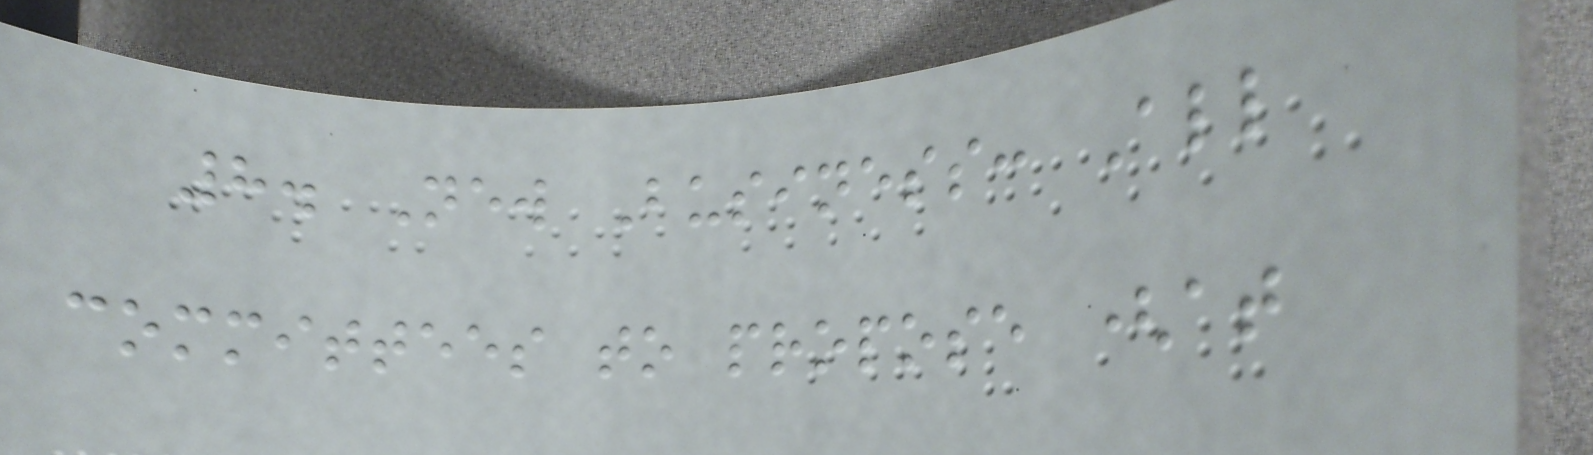8. New Business: All
committees to propose (at
